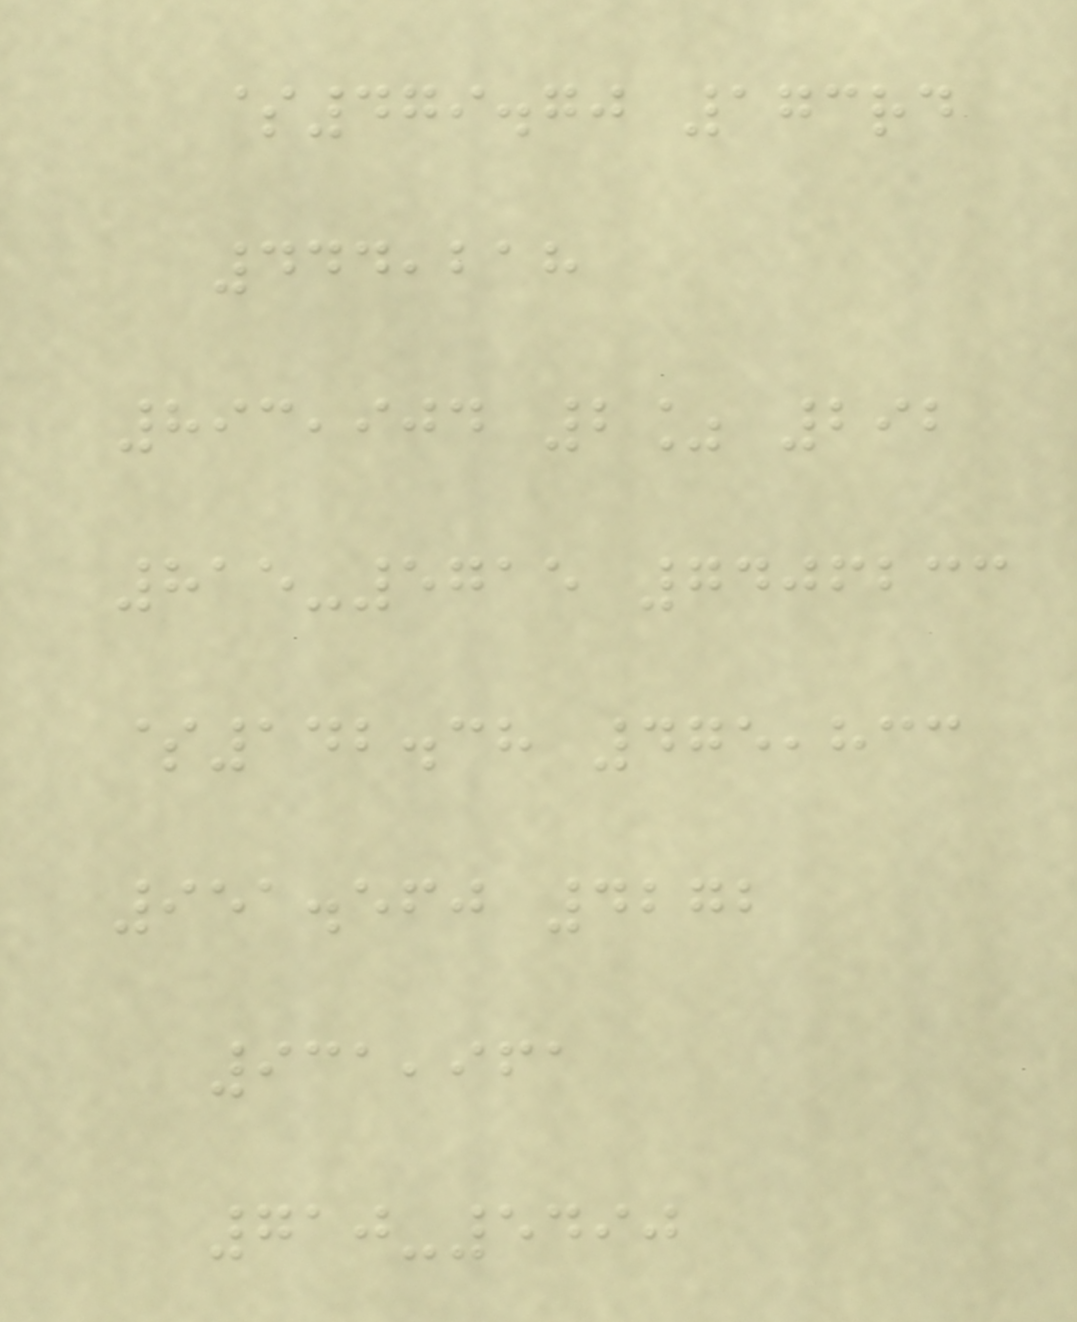$479.70 173rd
444,218
893,904 2% 292
815-5715 7406233
$142.38 475,833
951.560 4272
931,961
710-5490
